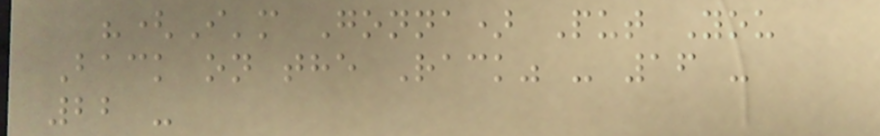"(I'm Gonna) Put You
Back on the Rack" - 16 -
22 -
